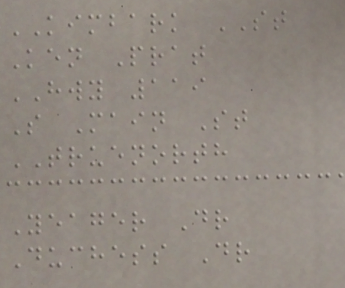KIMBARK ST
Ken Prat
HWY 119
S Main St
TRUENORTH
Yeager Dr
Duchess Dr
